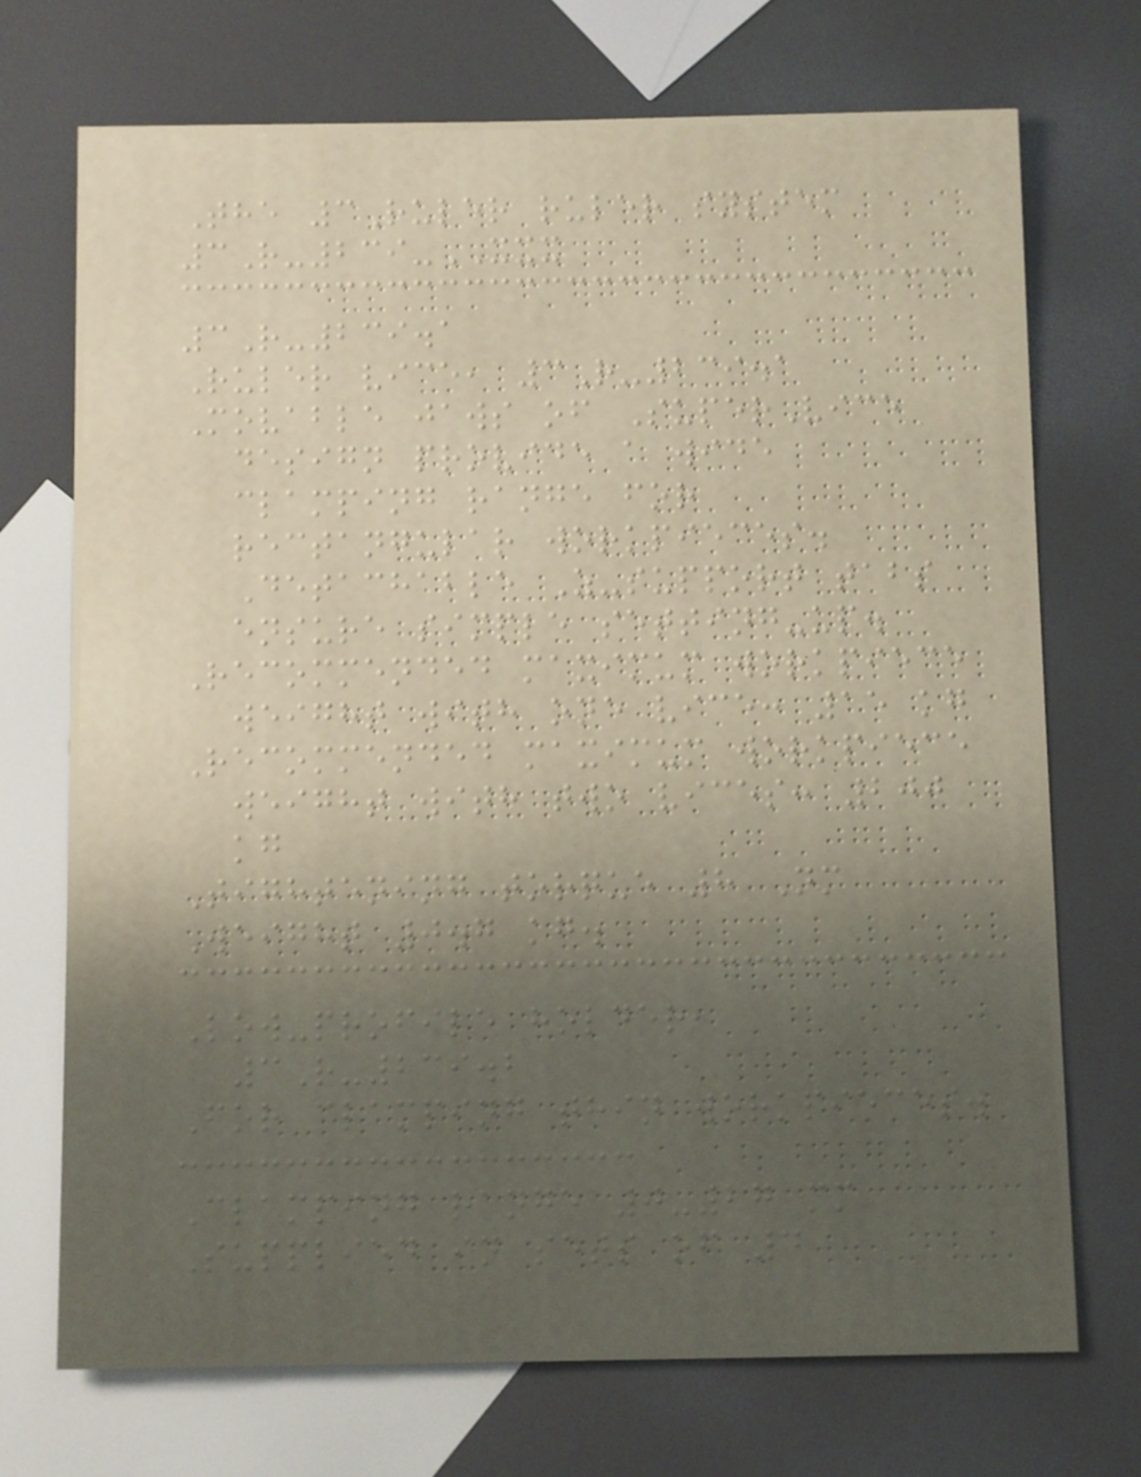The 3Ruler ruler system
3R-239-XXX
3R-239.1
Ruler vice, 3R-239.1
Movable jaws of SuperVice
design provide a wide
clamping range for
rectangular workpieces.
Detachable Z-support tabs
ensure simple setting-up.
Recommended maximum workpiece
weight with one vice: 15 kg
Recommended maximum workpiece
weight with two vices: 200
kg
Tightening torque 8 Nm
Weight 0.7 kg.
Low-profile holder,
3R-239.2
For clamping thin workpieces.
Clamping range 0-27 mm
Supplied in sets of 4
